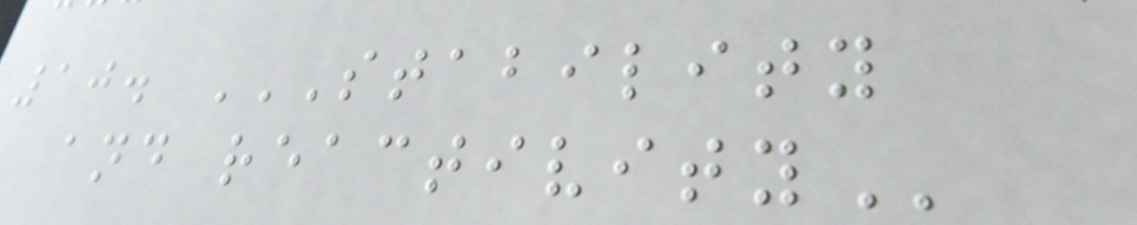10. STABILITY
AND REACTIVITY
